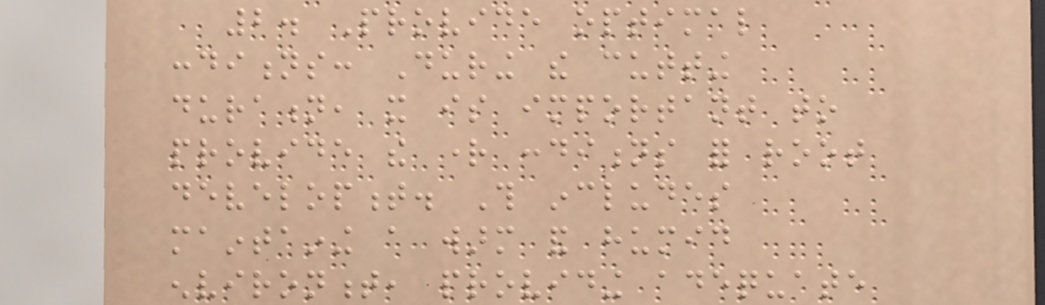2. Provide optimal
conditions: During the cutting
duration, it is important to
provide the right conditions for root
development. This includes
maintaining a warm and humid
environment, providing adequate
